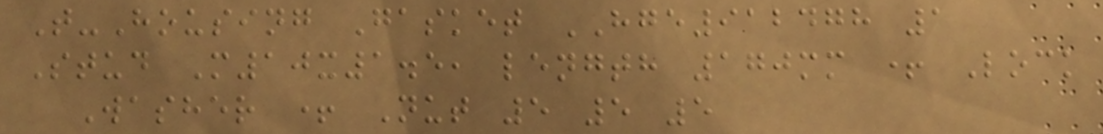T-Housing Gasket HGE912478 1
Stud M10x1.5, length 170mm + Lock
Washer + Nut 5 5 5
